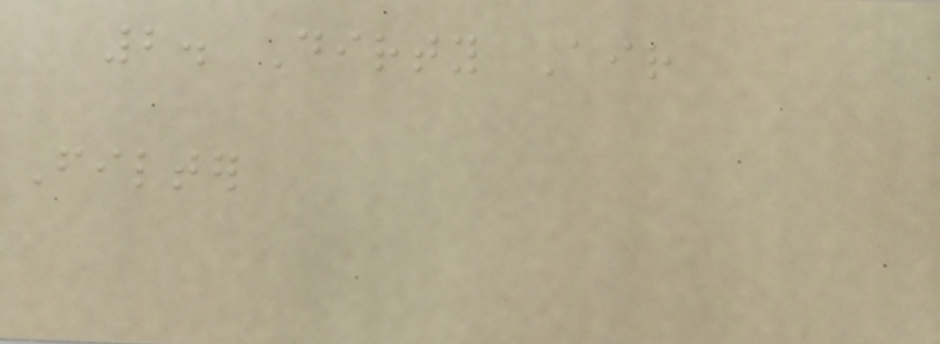2. Dirty Air
Filter
